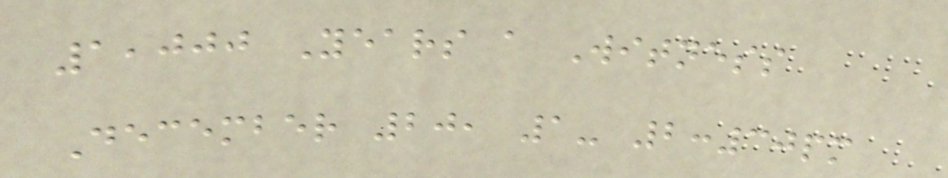1,000 Years a Witness
December 20, 1- 2:30pm
